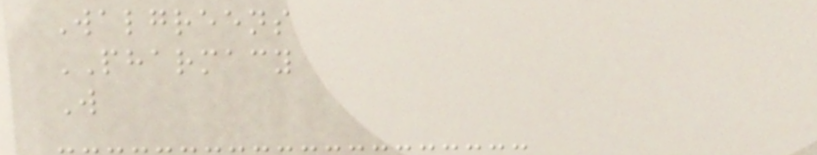Walgreens
PHARMACY
W
